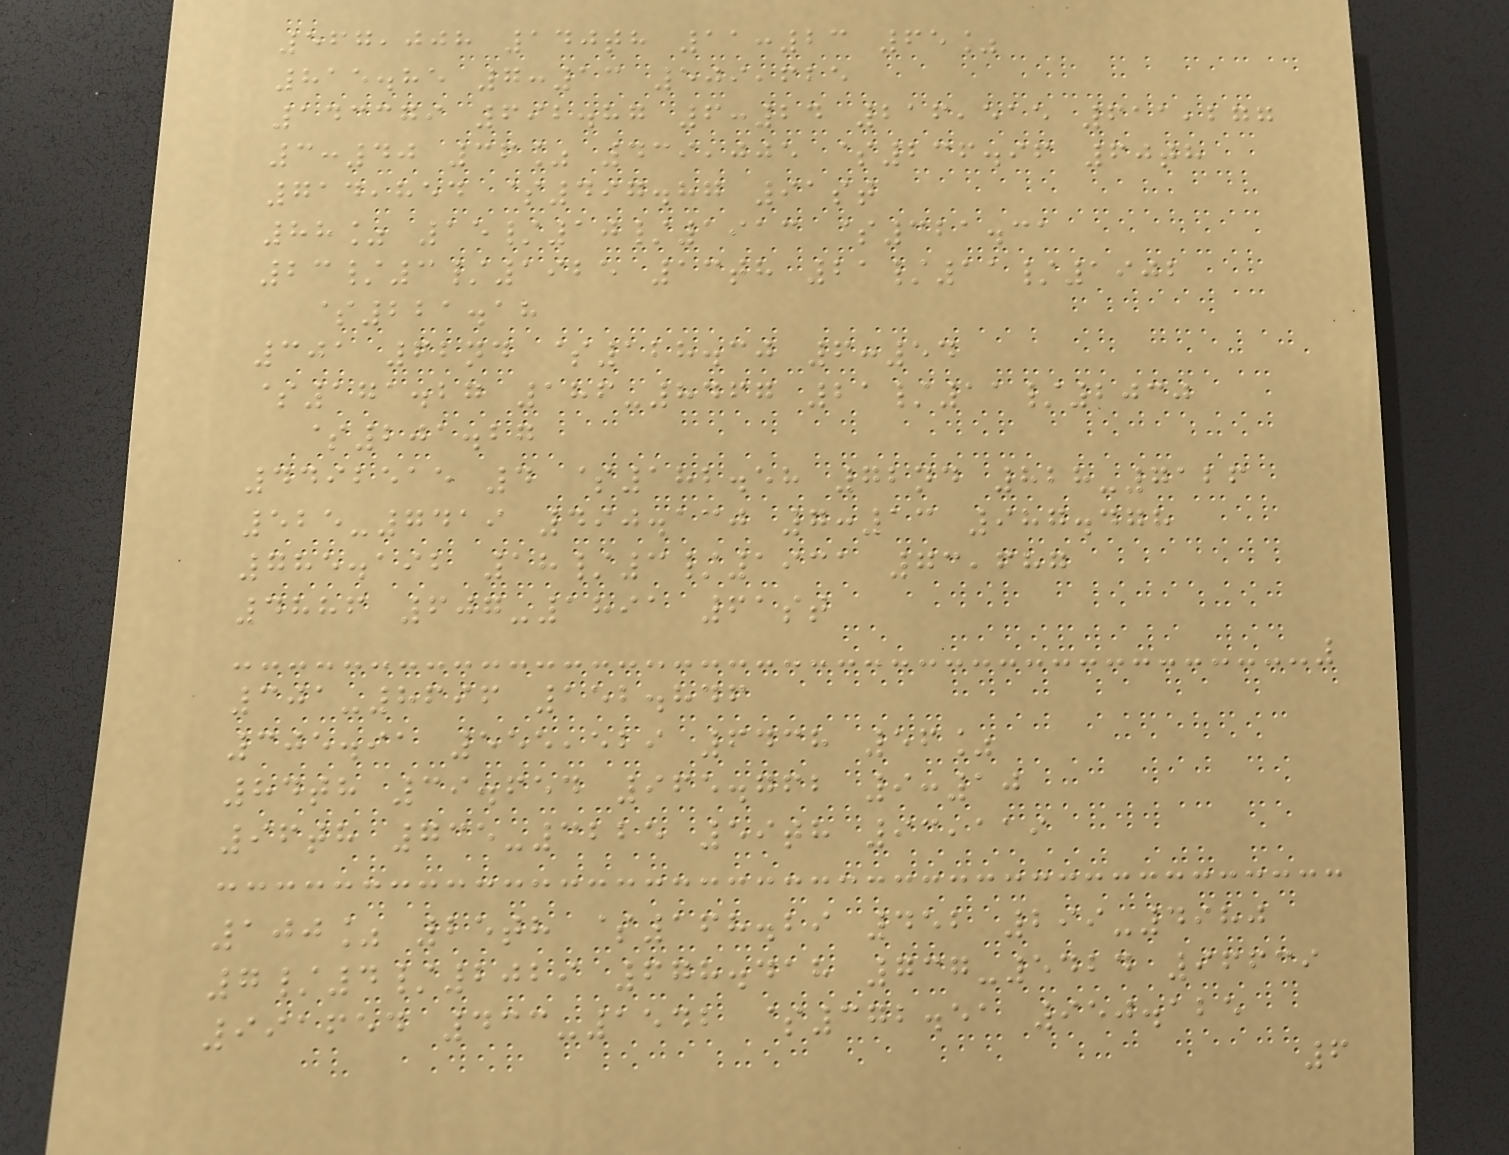567,008 140th 11:23 65%
815.85 7:13 509,625
143379 692.87 6:24 216,515 611,277
3:40 36% 439,005 $236.96 60th
714,854 $497.87 91st
88% 15/10/1913 $321.31
23/3/1925 13th 21/11/1902
$221.18
301 62nd $128.30 6:54
$171.27 186-8467 21/11/2030
$201.27
4492515 4 $182.58 72nd 828-7126
525-7419 490.130 7:13 987.478
785.192 18/3/1931 73,687
4886 607-1891 61st
301-8696 152.846
305.91 555,529 6438 56%
84th 39.654 965.762 9:10
96th 735-3225 59th 93,119
100% 25th $168.29 452 299-4980
7/4/2029 678.418 737-5424 96639
991654 433-1542 $372.51 950.125
6
